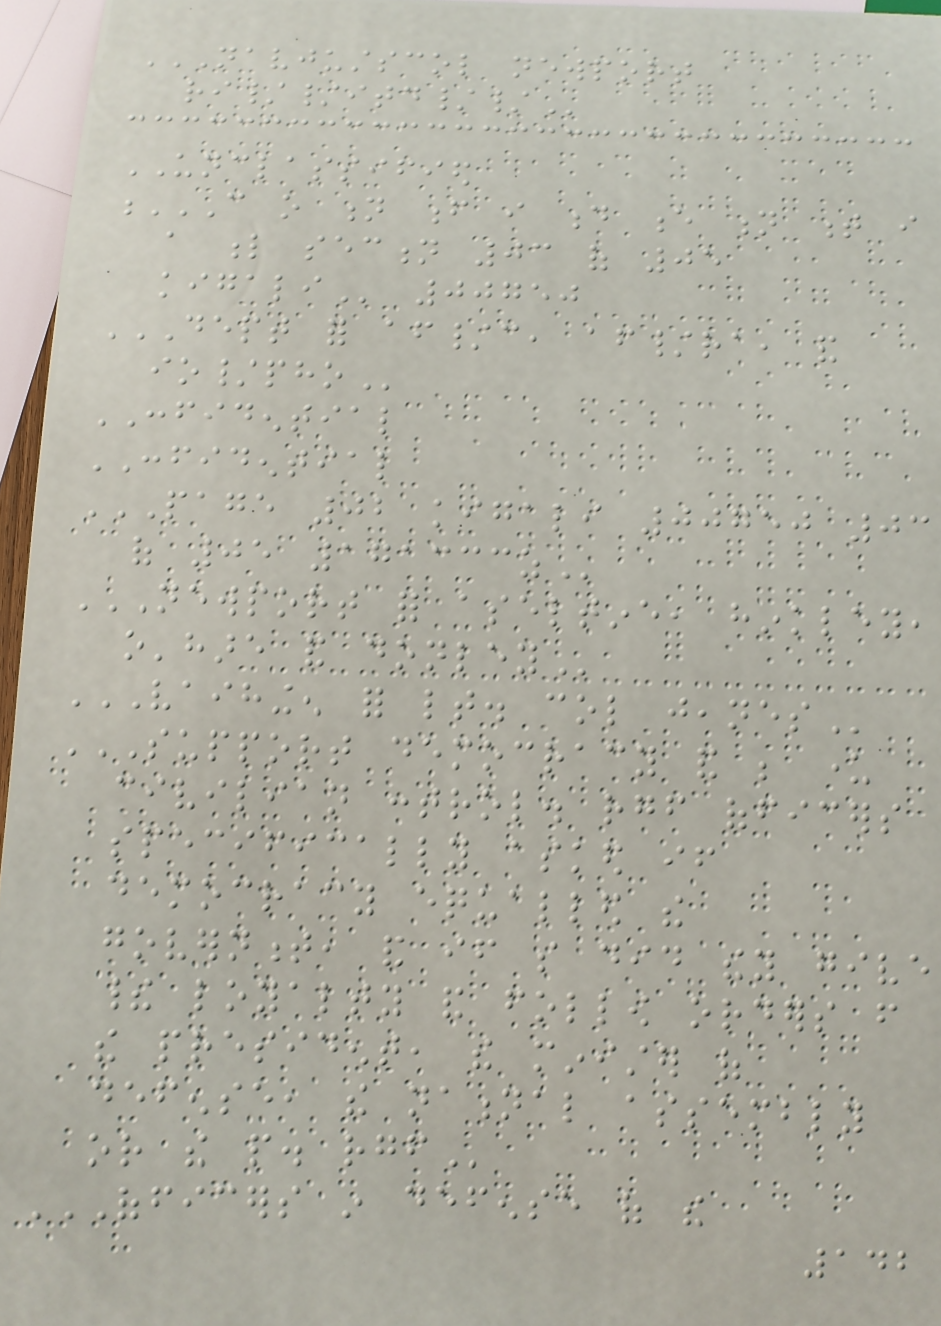NAVJUSTSCOL NEWPORT
RI//ITD//
UNCLASSIFIED
C O N F I D E N T I
A L SECTION 03 OF 05
KIGALI 00750
DEPT FOR AF/C, AF/RA, AND
IO/PHO
CONFIDENTIAL
CONFIDENTIAL
PAGE 02 KIGALI 00750 03
OF 05 171333Z
NEWPORT FOR ASELTINE, HINKLEY,
O'HARE AND DONLEY
VAIHINGEN FOR LT. COL JEANES
SUPPORT DEMOCRACY AND BE UNDER
CIVILIAN CONTROL. RGF OFFICERS
SPECIFICALLY ASKED IF
DEMOCRACY EQUALLED THE
GOVERNMENT, AND IF SO DID THEY GIVE
THEIR LOYALTY AND FOLLOW ORDERS FROM
THE PRESIDENT, THE MINISTER OF
DEFENSE, THE NATIONAL ASSEMBLY
OR THE PEOPLE. RGF
OFFICERS IN DEFENSE OF THE
142
